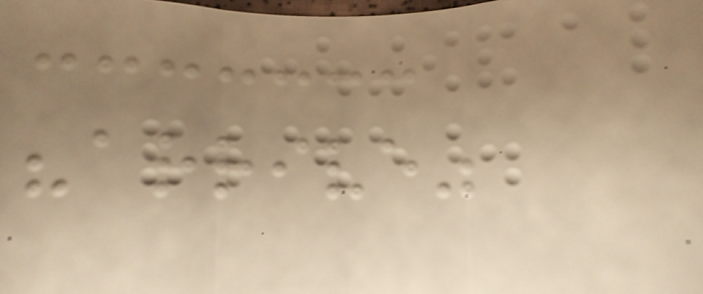"arrive"
